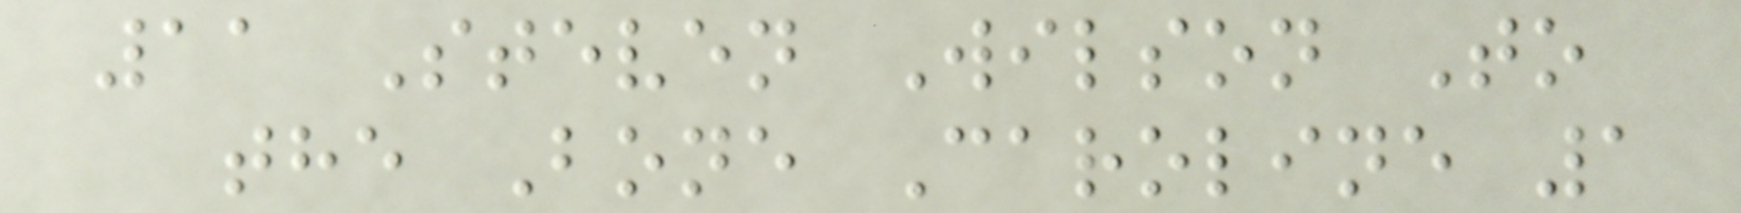11 Steven Wilson To
the Bone Caroline 1
